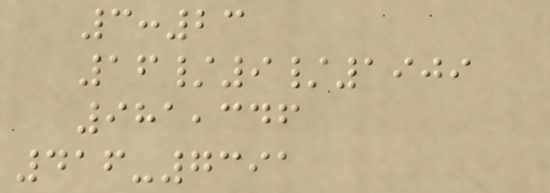3:23
16/9/1909
981,346
416-7391
